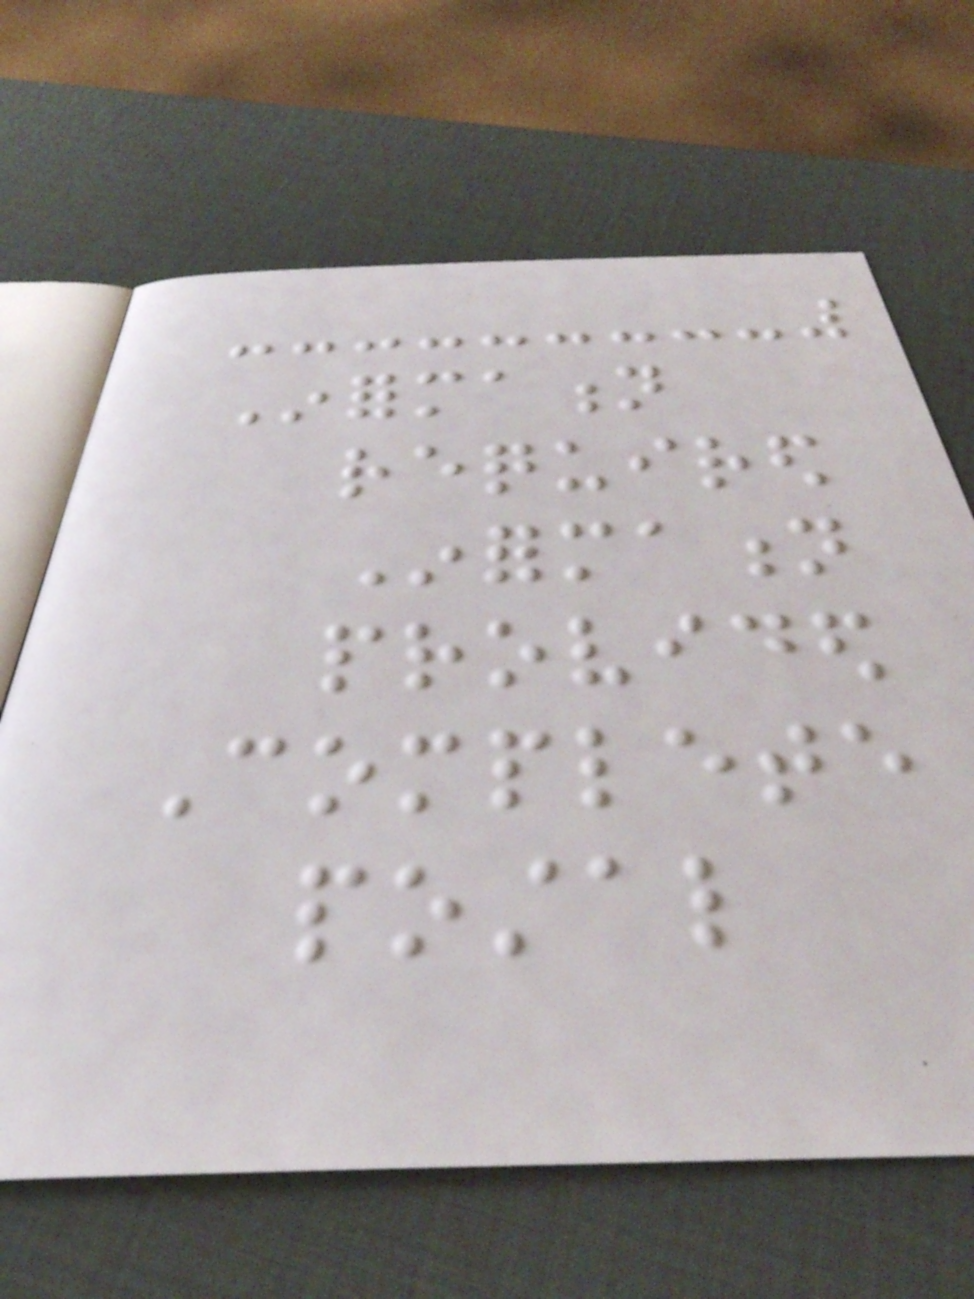Information
required
Information
provided
Complete
postal
